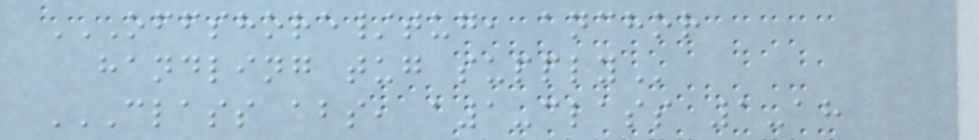OFFSHORE/TUG, ANCHOR
HANDLING TUG SUPPLY
CLASS ABS, A1-CLASS 1-AH
